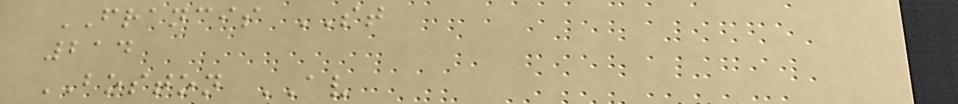FRANCIS ST
214
BOSTON AV
